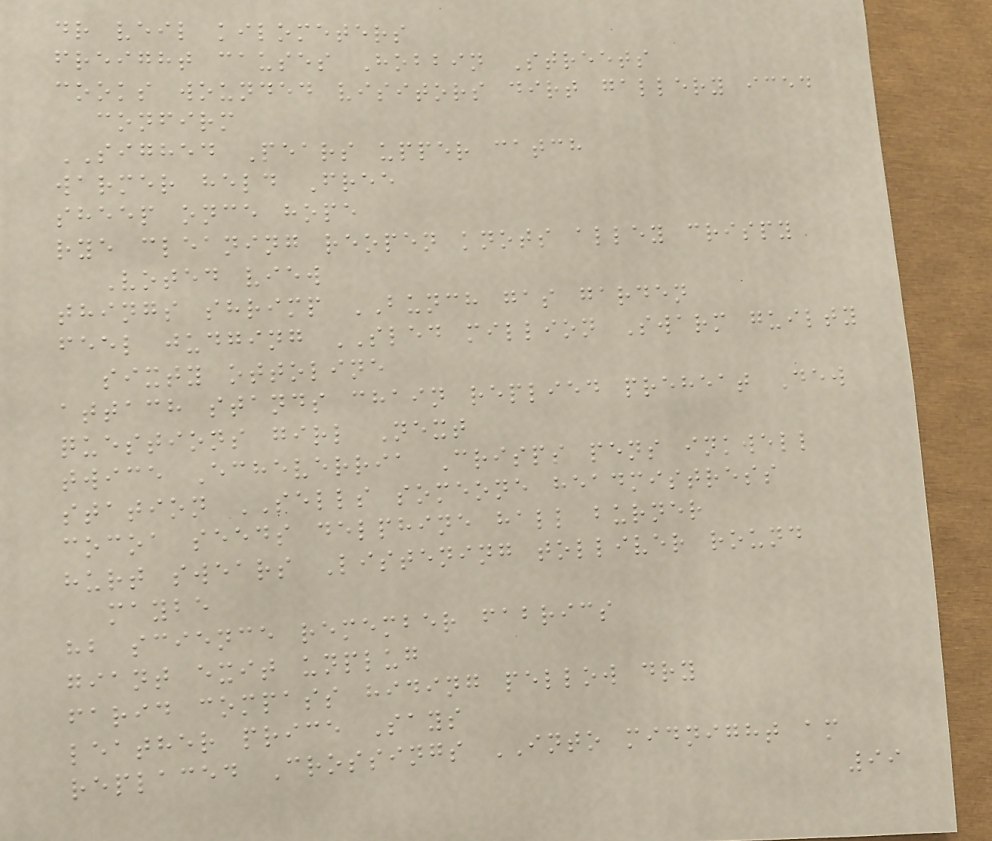dr veil kilometers
freight causes Hobbin Streets
cooks wounded visitors dirt gallery iced
confirm
SIGHED Pears upper catch
warmer held Free
sheep once hope
rye cleaning reopen knots alley crispy
Voted view
things shrimp BUNCH gas garden
feel judging SLED million Swarm guilty
sixty ottoline
attach stands chain replied preheat Dew
questions girl Next
twice Echeverria Crisps pens inkwell
station SELLS someone headmistress
cocoa seeds delphine hall burner
hurt swears Listening tolliver round
maybe
hb science remember fabrics
giant exit unplug
farid compass hiding pellow dry
leather price Says
replaced Crossings INTO midnight am
99
